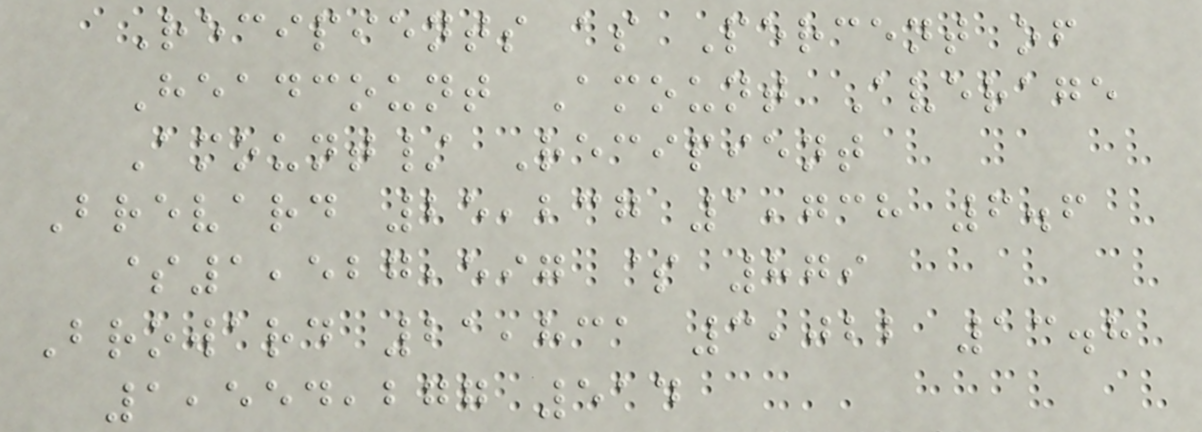Recipients as Percent of
Headcount Amount Average
Amount/ Recipient
Brevard 25,237 1,738 6.6
$1,527,597 $ 879
Broward 21,831 3,022 13.8
1,554,277 514
